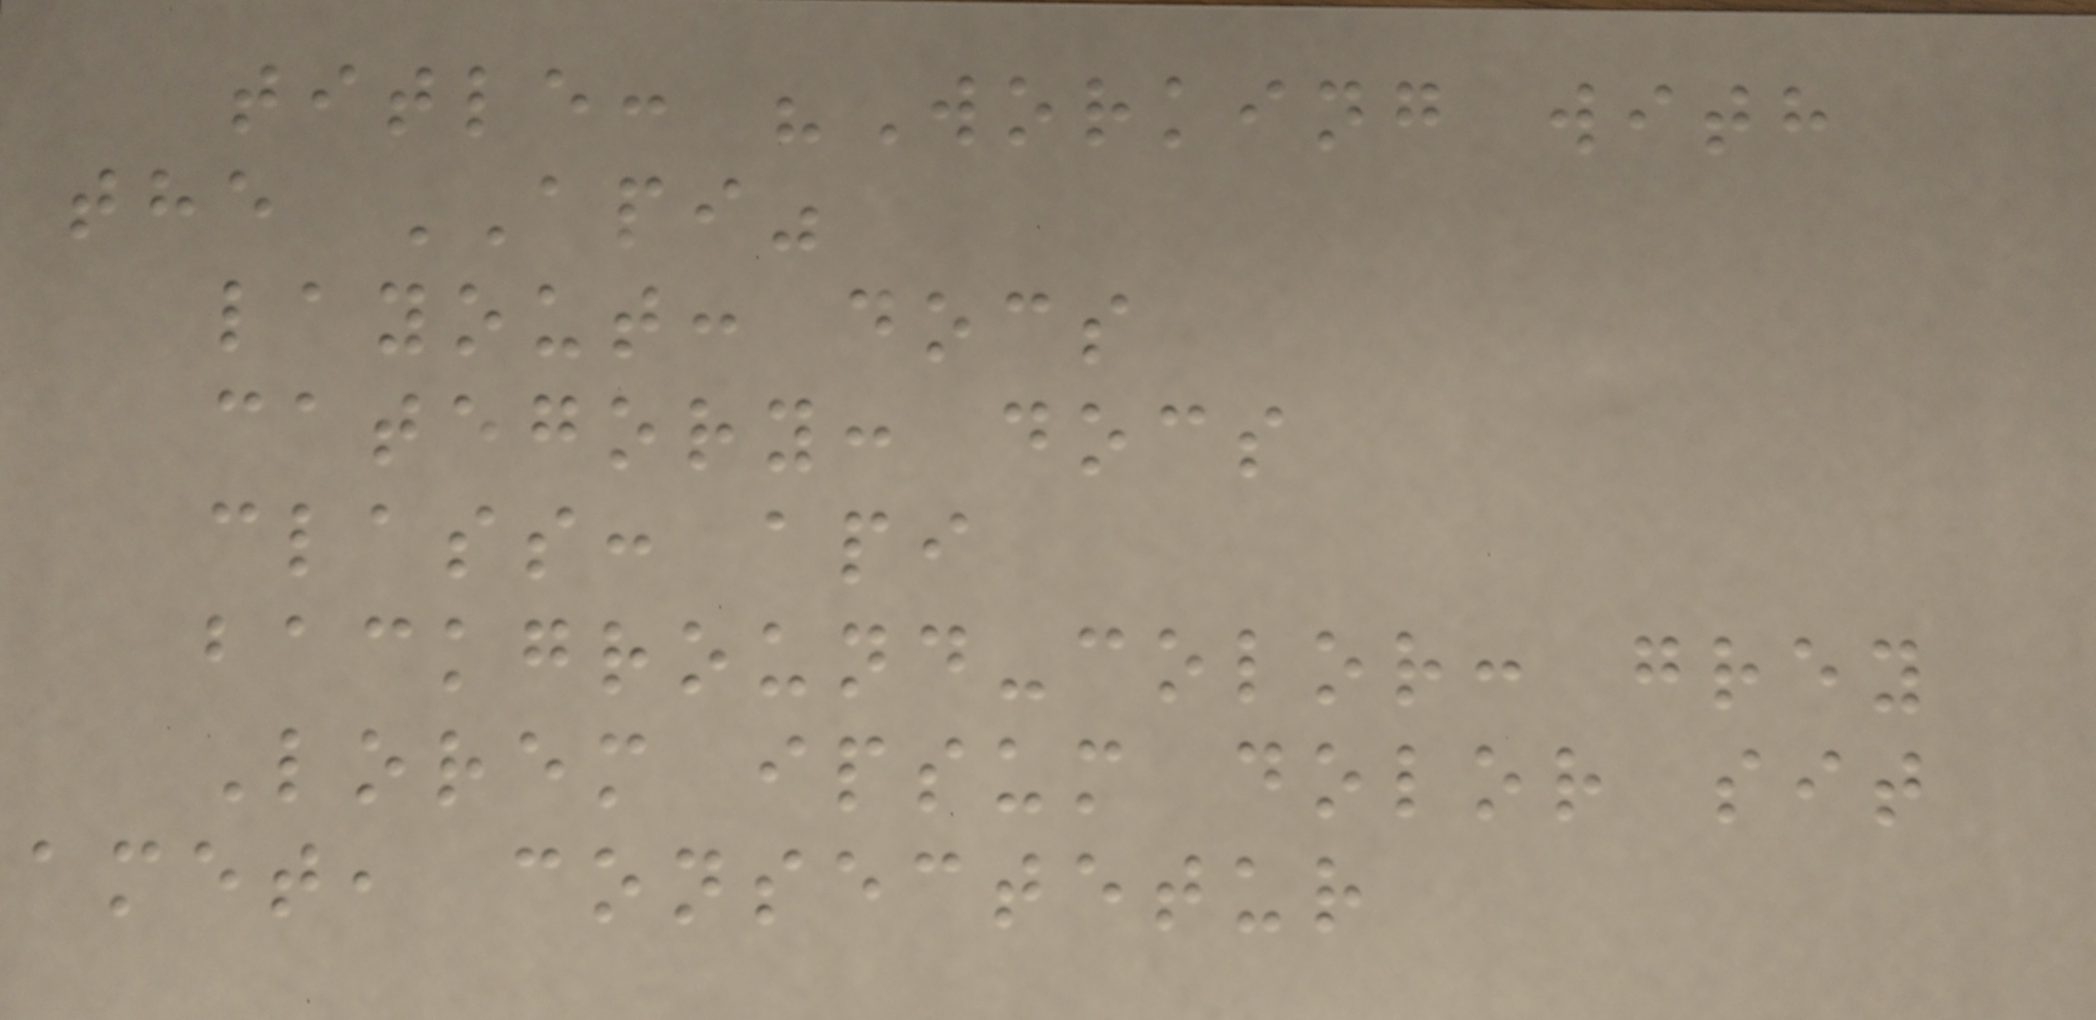title: "Working with
the API"
layout: docs
category: docs
class: api
background-color: grey
Lorem ipsum dolor sit
amet, consectetur
